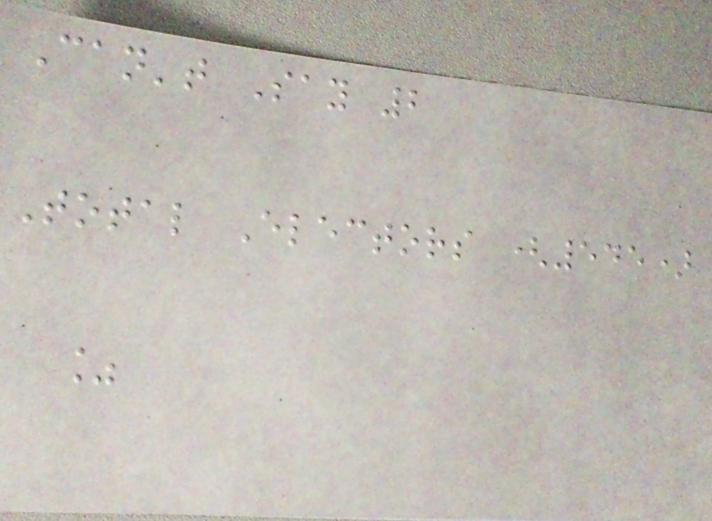Can't Say 2
Total Electors (545)
%
